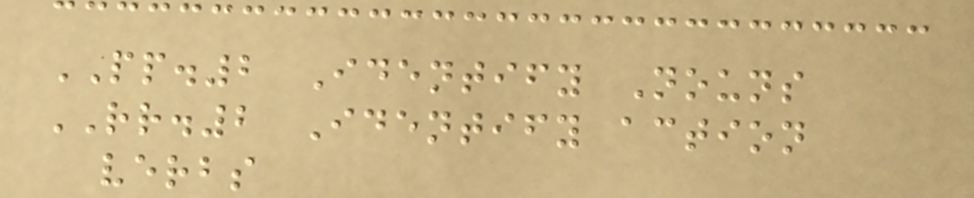PP.2 Identify Nouns
RR.2 Identify action
verbs
